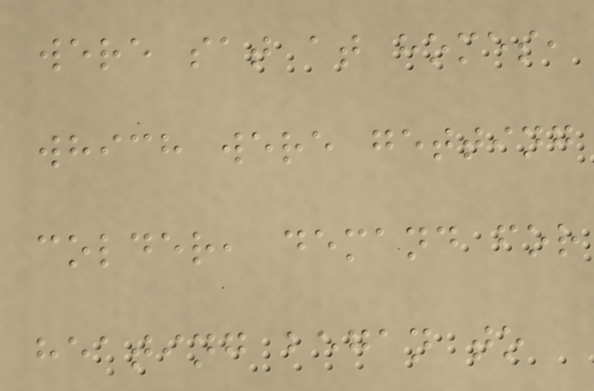were sat at homes,
which were getting
colder, demand for
heating began to
